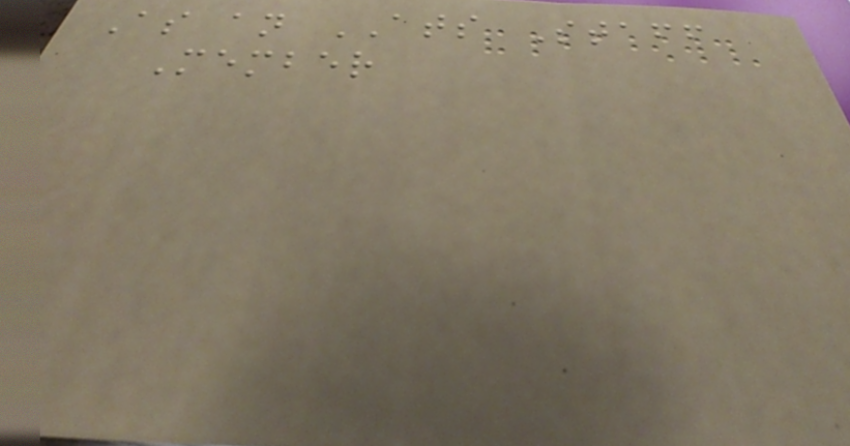As an ATS Staff
Member
